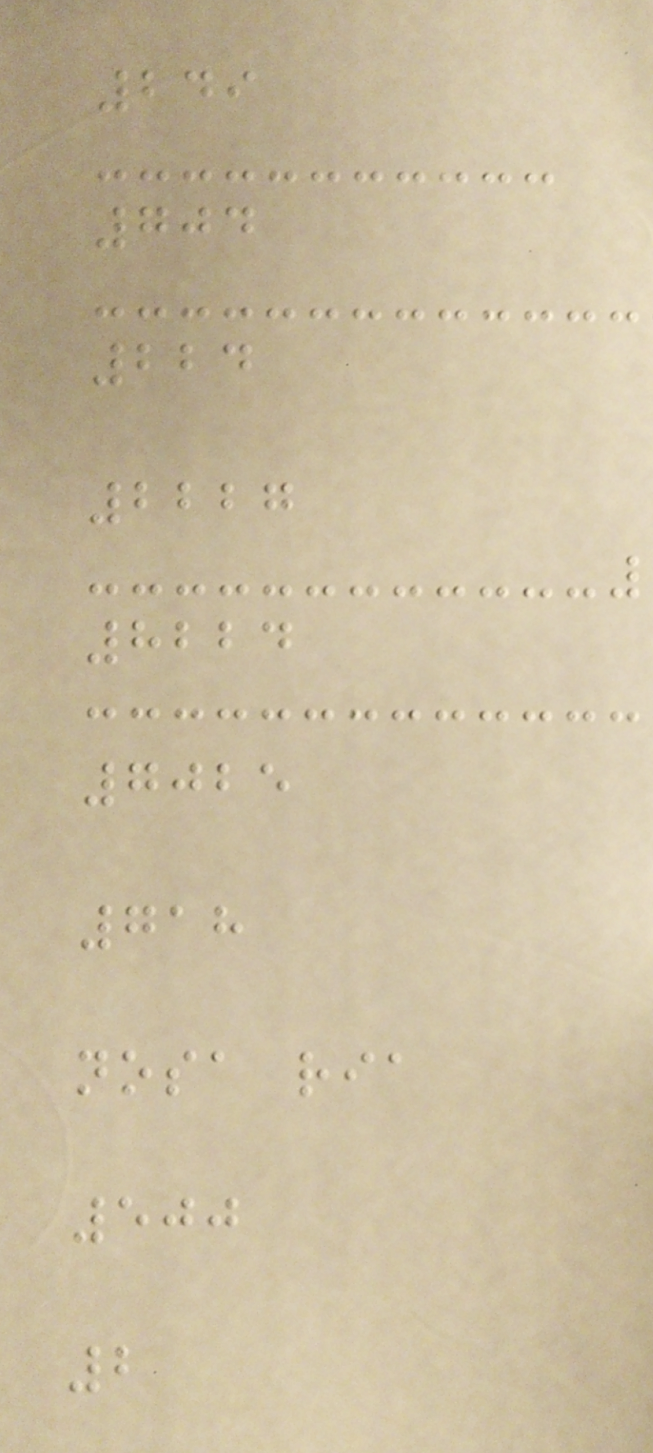249
704
224
2227
8224
7025
718
nosa ria
500
2
